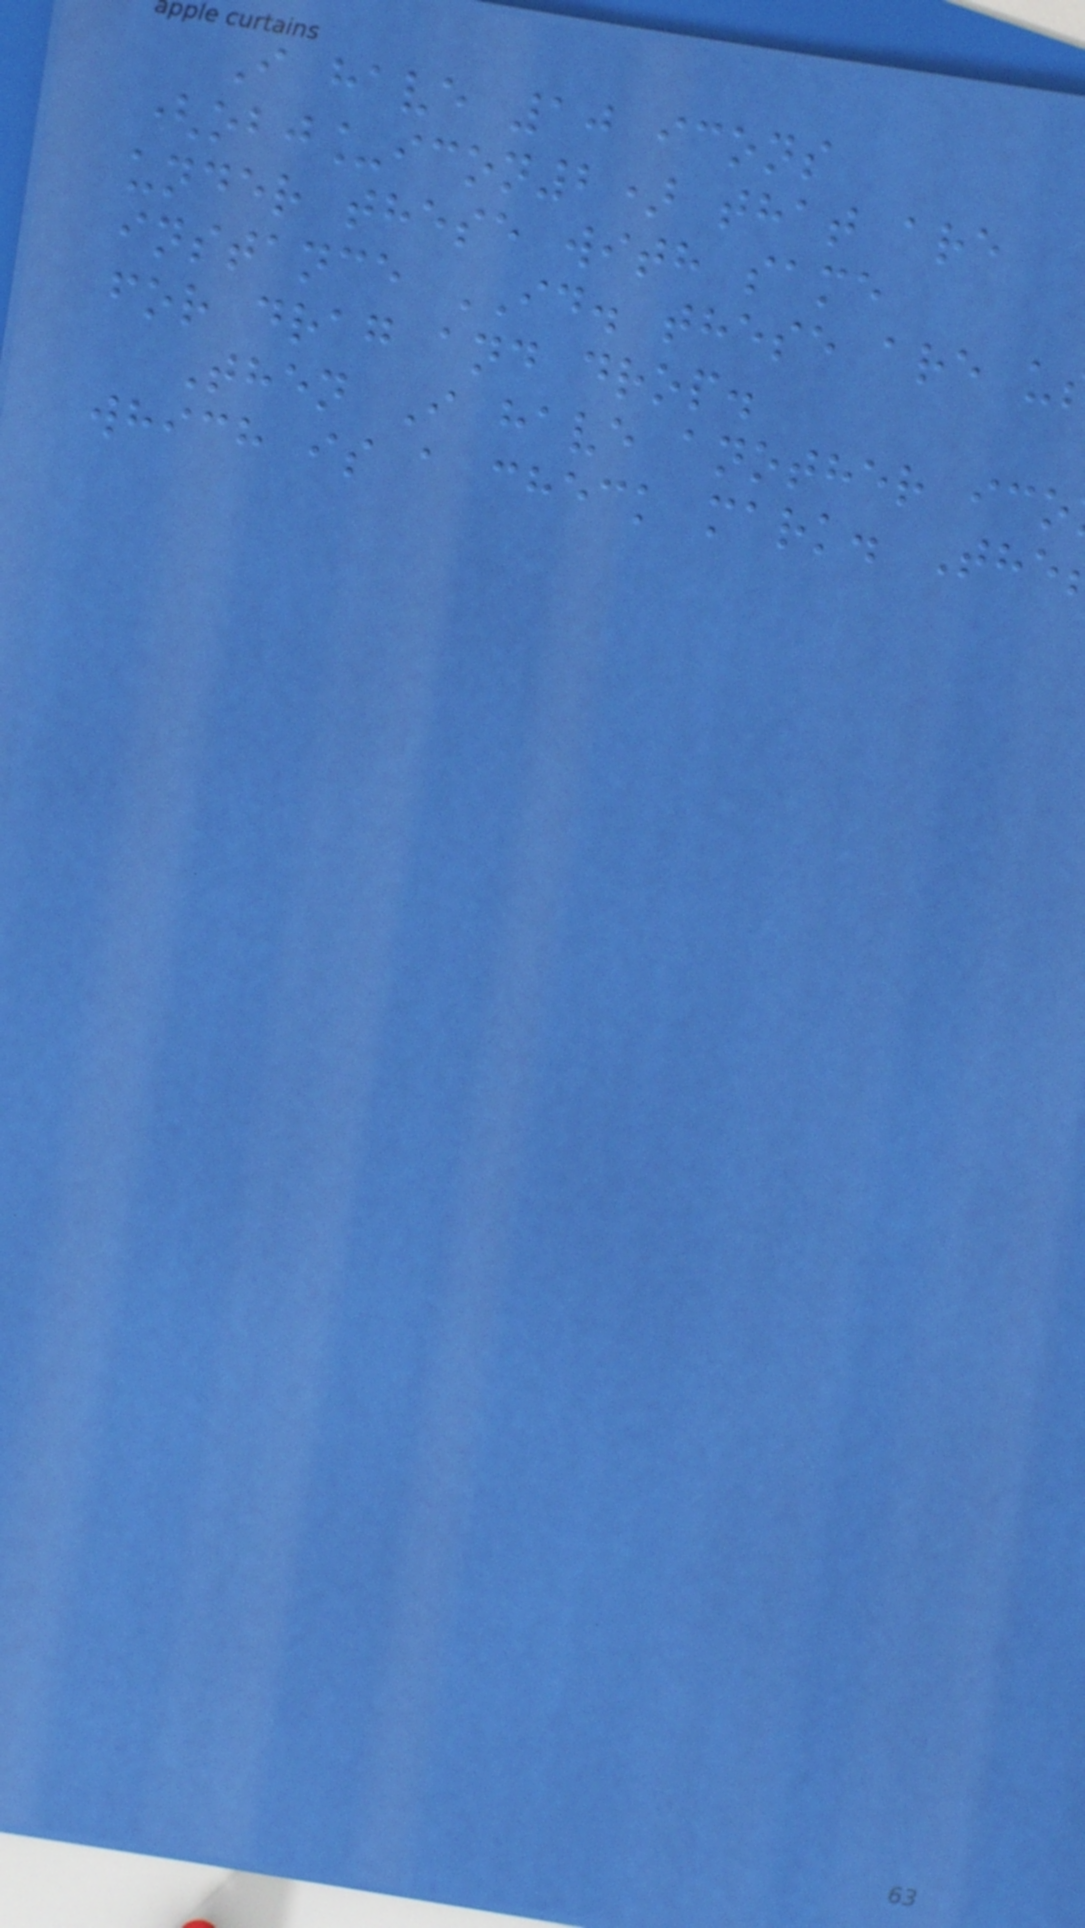I have 10 icons
(obj_icon2) that are
under these with same
instance ID. these are u
for drag and drop.
Then I have another ico
which is a check mark. The
